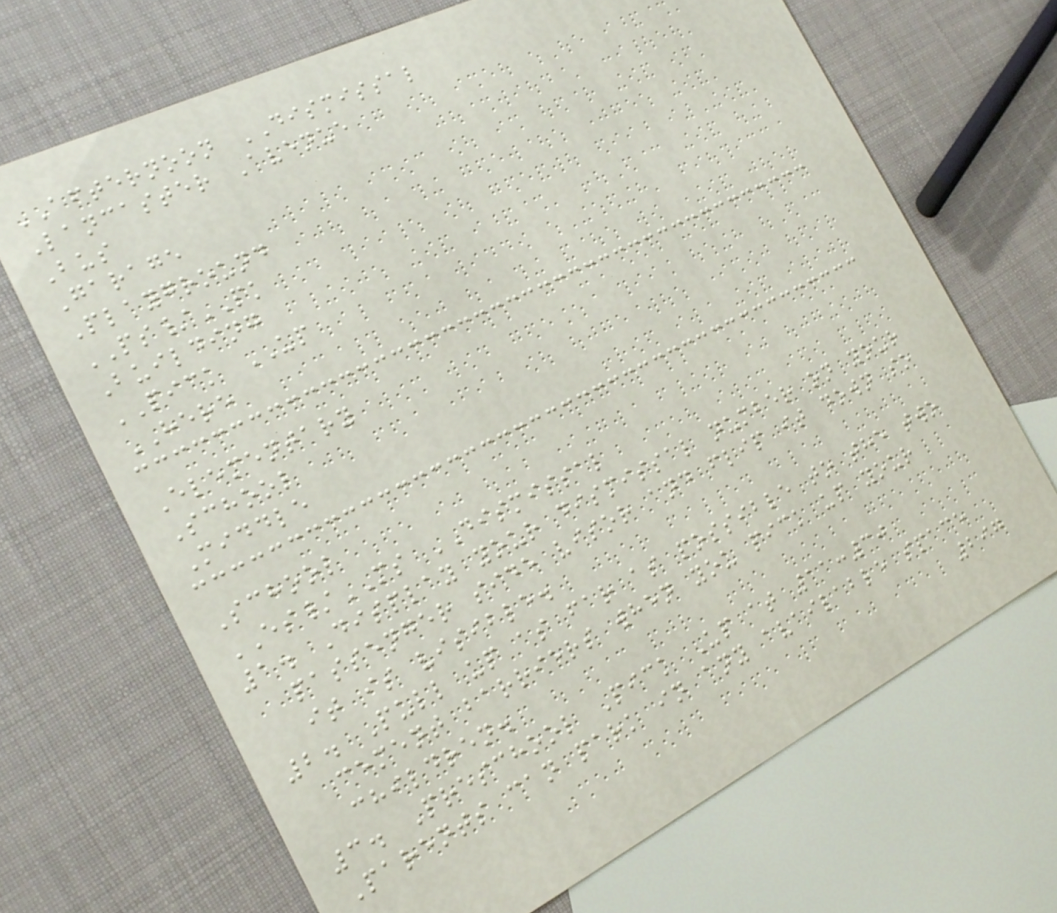AFTERNOON DISMISSAL
Lancaster Avenue
Bus
Garage
Playground
PS/PK
Building
PICK UP
HERE
Elementary
School
Middle
School
ES/MS DISMISSAL
1. Display your dismissal number on your
passenger side visor and flip it down so
it is visible.
2. Pull up as far as possible to the two
cement barriers when you pick up your
children.
3. Preschool Pick Up at 11:30
Parents can park in any available space
297
